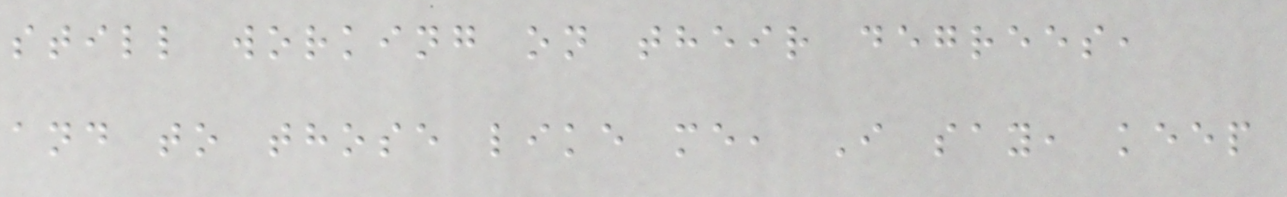still working on their degrees,
and to those like me, I say, keep
